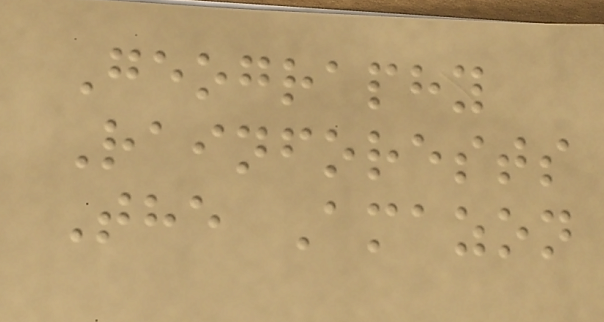Geography
Rainforests
The Amazon
